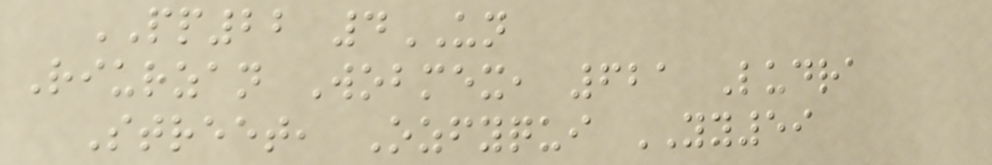PP22 4UN
Riurzan Wobmex, 621 Ludra
Street, Ozfyqui YY59
